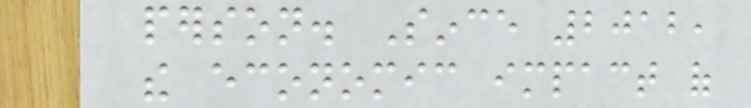person. Since 2012,
the economic impact of
